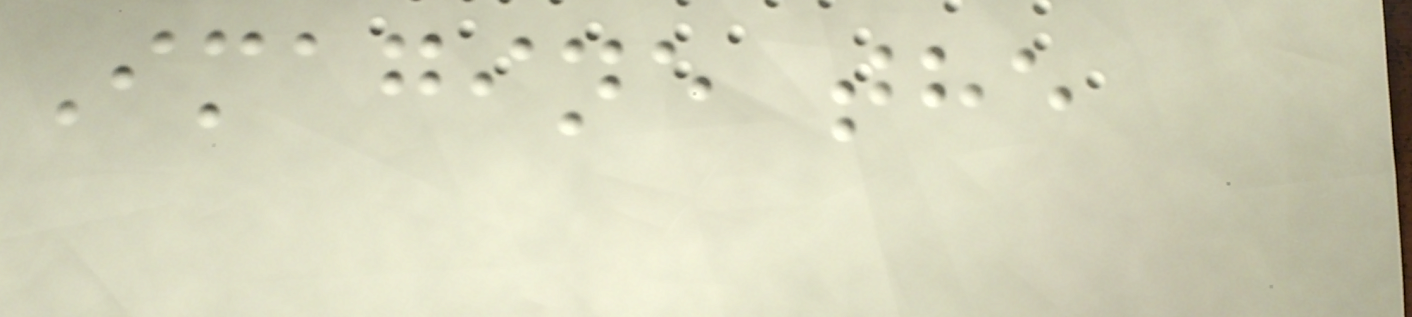Imagine the
